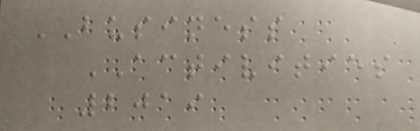BUSINESS
ACTIVITIES
2019
